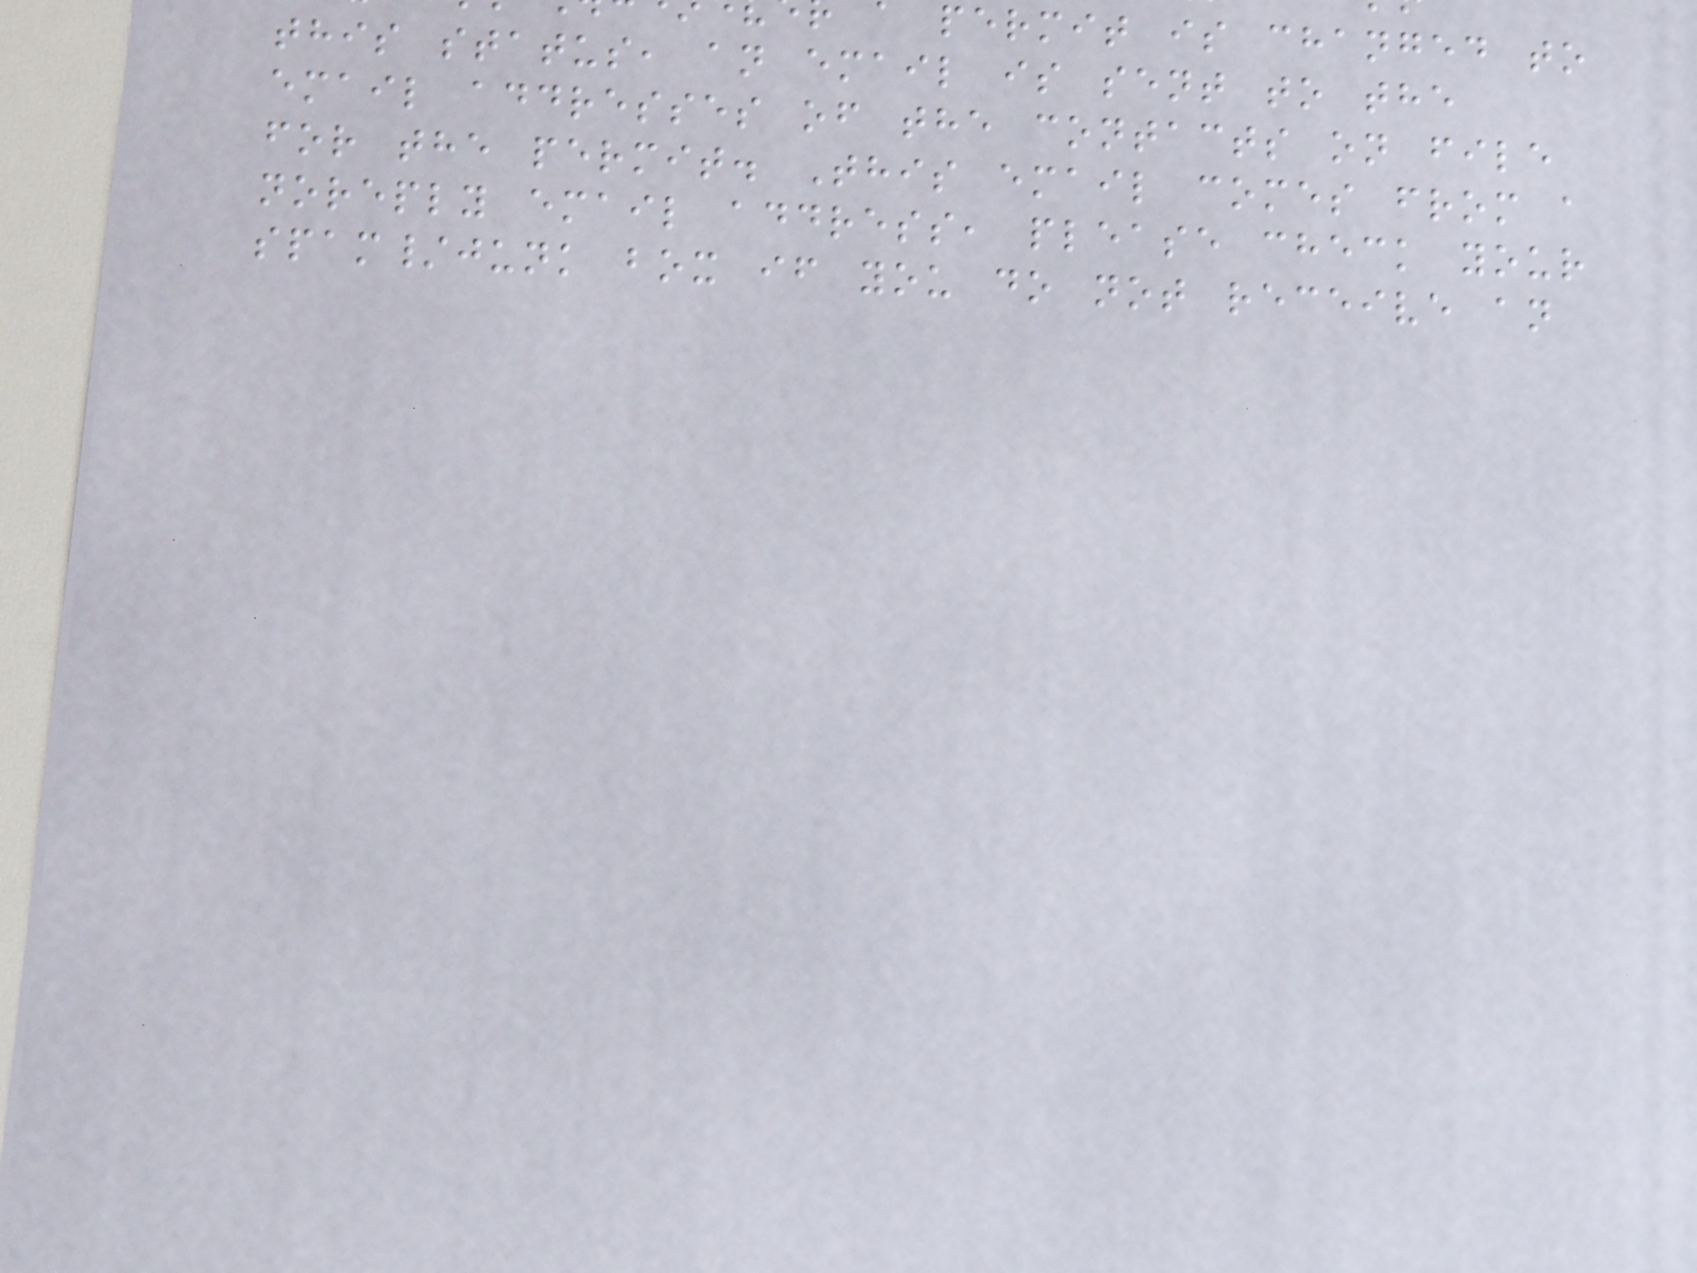permit is changed to
this status, an email is sent to the
email addresses of the contacts on file
for the permit. This email comes from a
noreply email address, please check your
spam/junk box if you do not receive an
